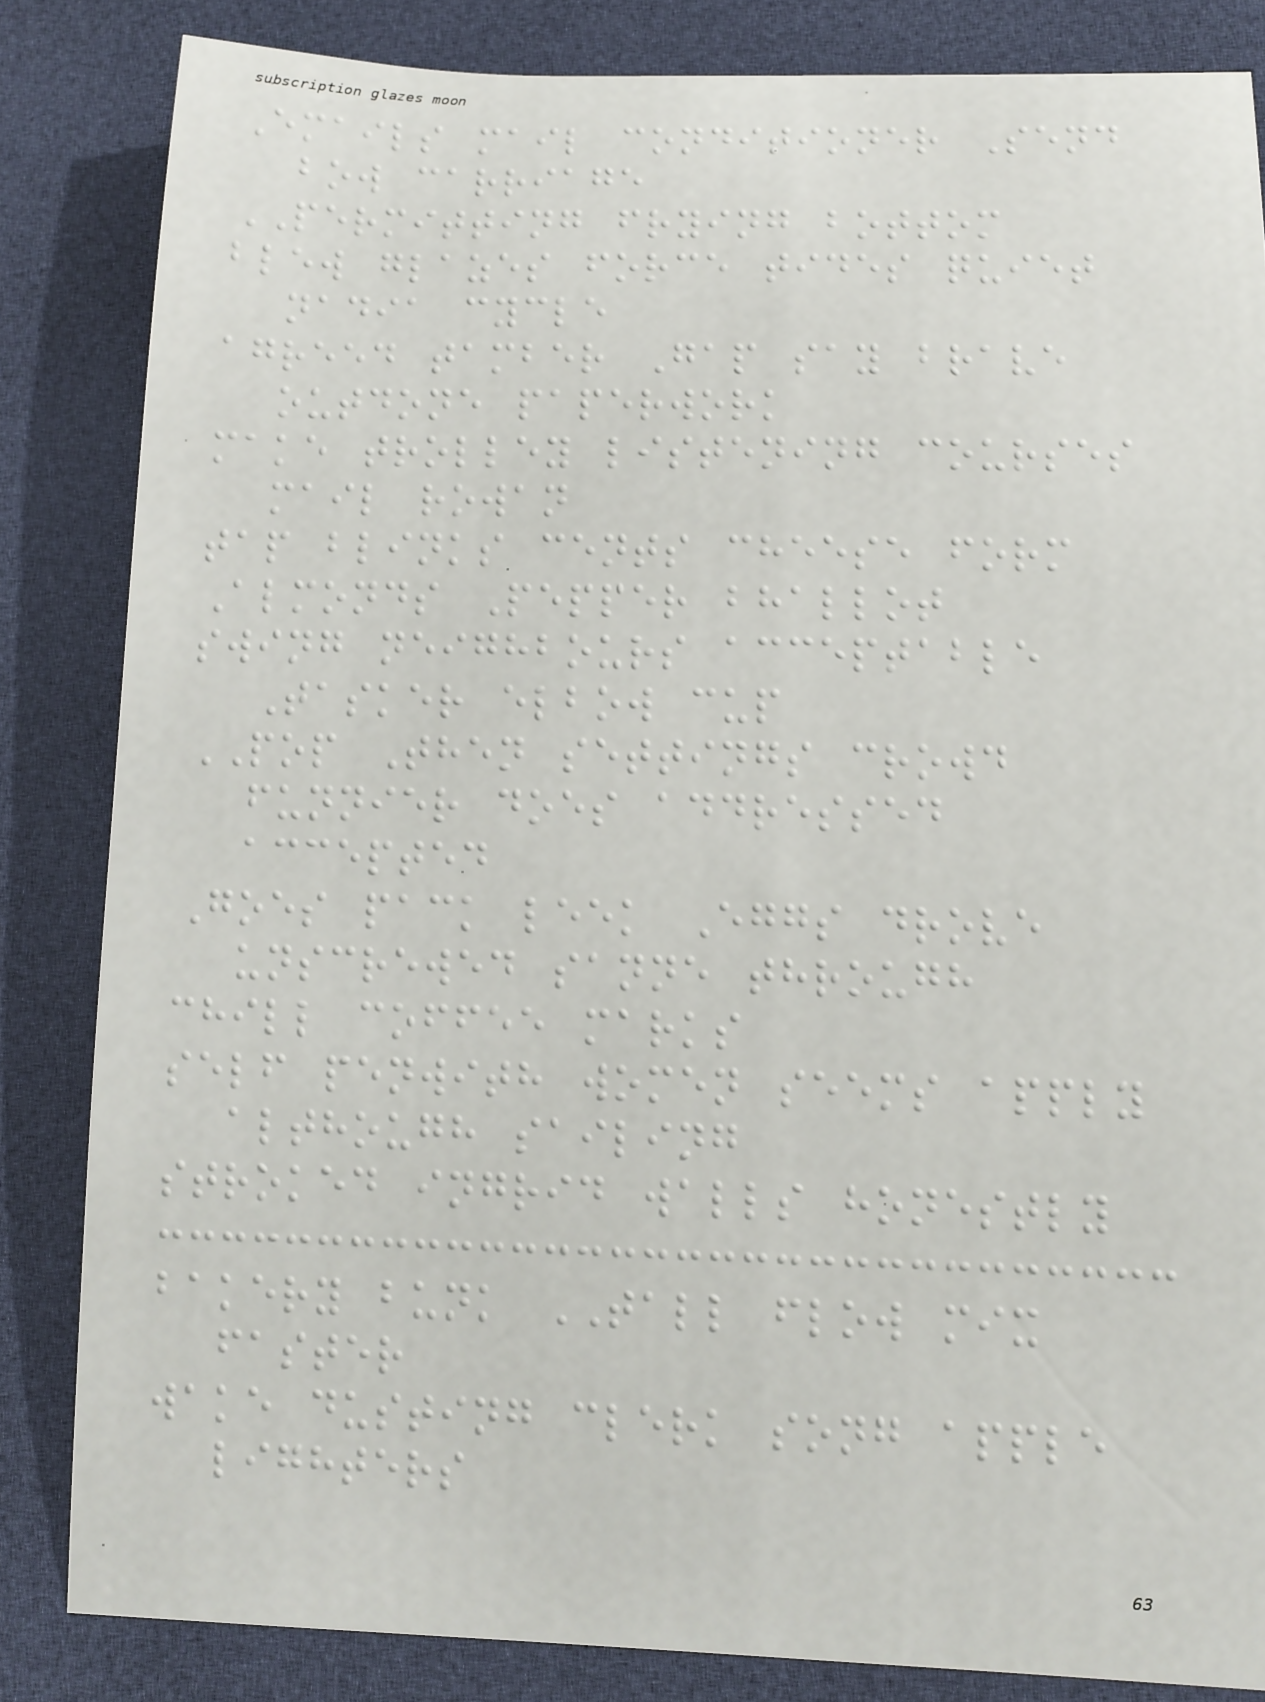Emails mail conditioner Send
bow carriage
PERMITTING frying bottom
blew glazes force tides quiet
nadia cycle
agreed tamber Gap say brave
outdone paperwork
make trolley listening courses
mail rowan
tap blinks cents cheese form
Almonds Pepper bhallot
swing neighbours acceptable
Tasker elbow cup
POP Then settings crowd
funnier does addressed
accepted
Goes pack leek Eggs drove
unscrewed sanne through
chill coffee marks
self penwith women seems apply
although sailing
stroked ingrid walls honestly
bakery bunk TALL flow mix
faster
wake dusting clerk song apple
lighters
